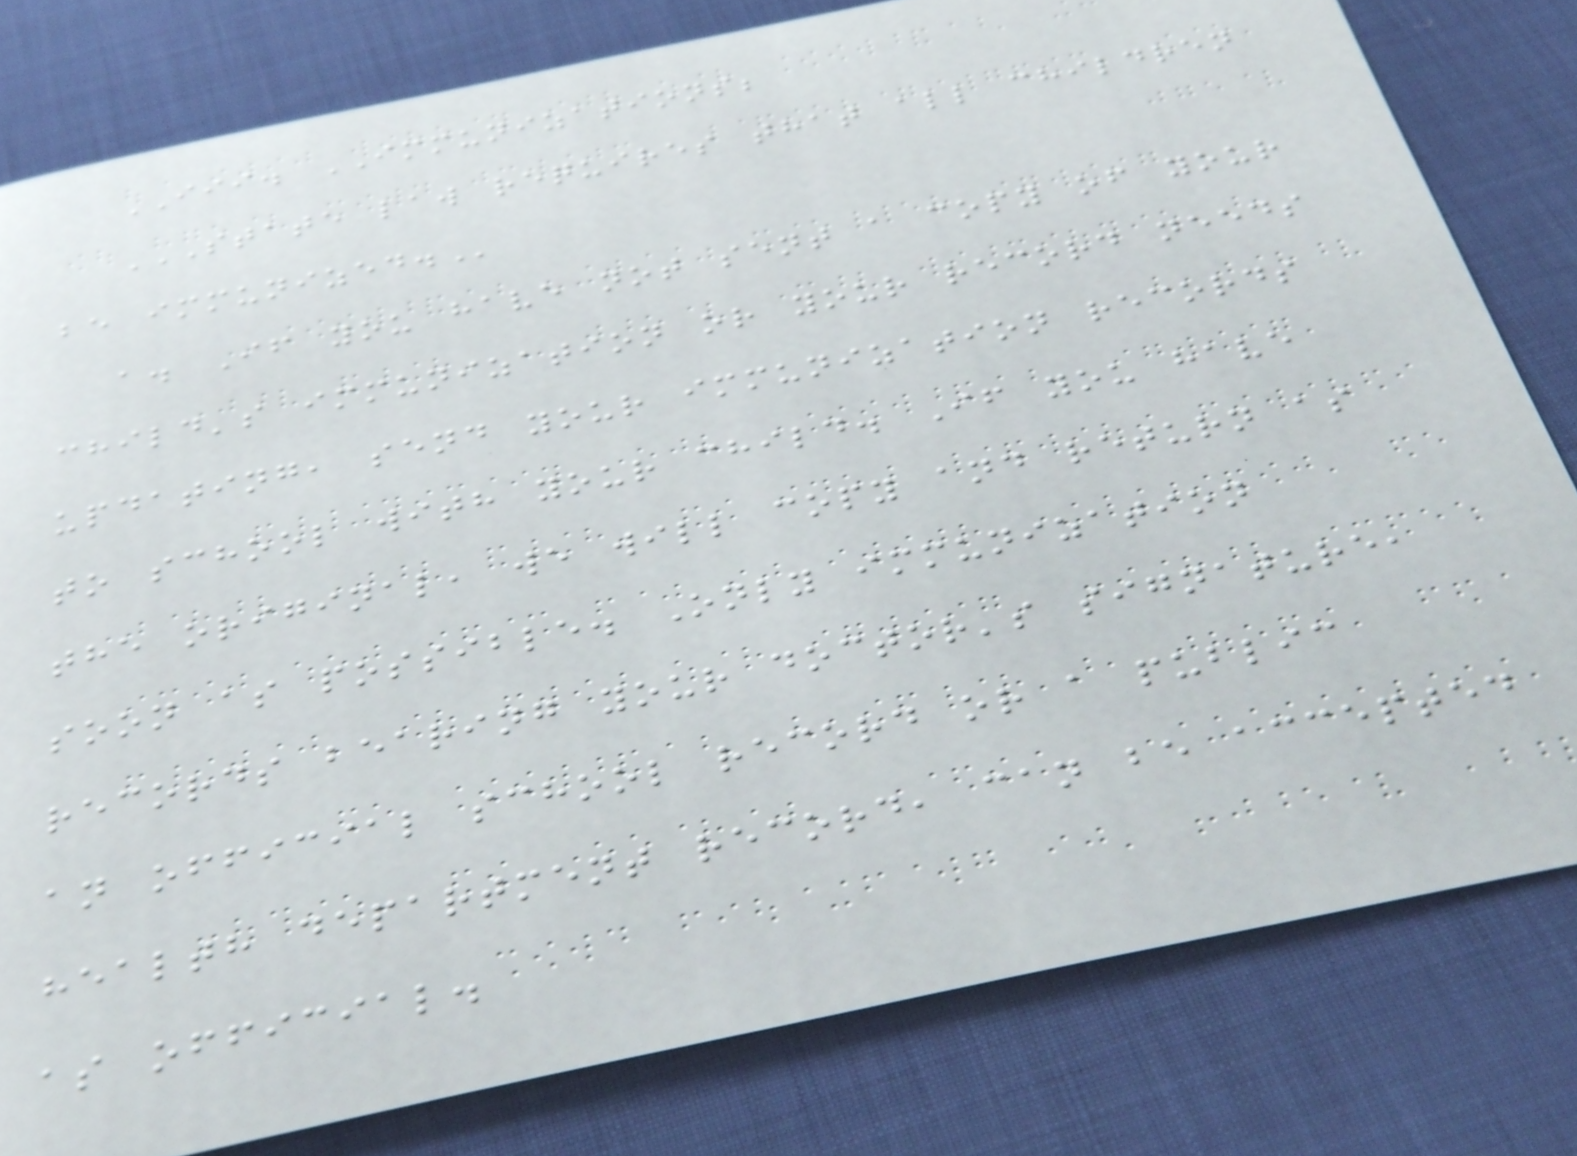III. IMMUNIZATIONS;
STATE LAW REQUIRES THAT ALL CHILDREN
BE IMMUNIZED.
a. If you have not sent a copy of your
child's immunization or your record needs
updating, send your immunization records
to school with your child. If you have
the original, we will copy and return as
soon as possible. Only immunization
records bearing your doctor's signature,
an official school record or a public
health department record, can be accepted
as official.
